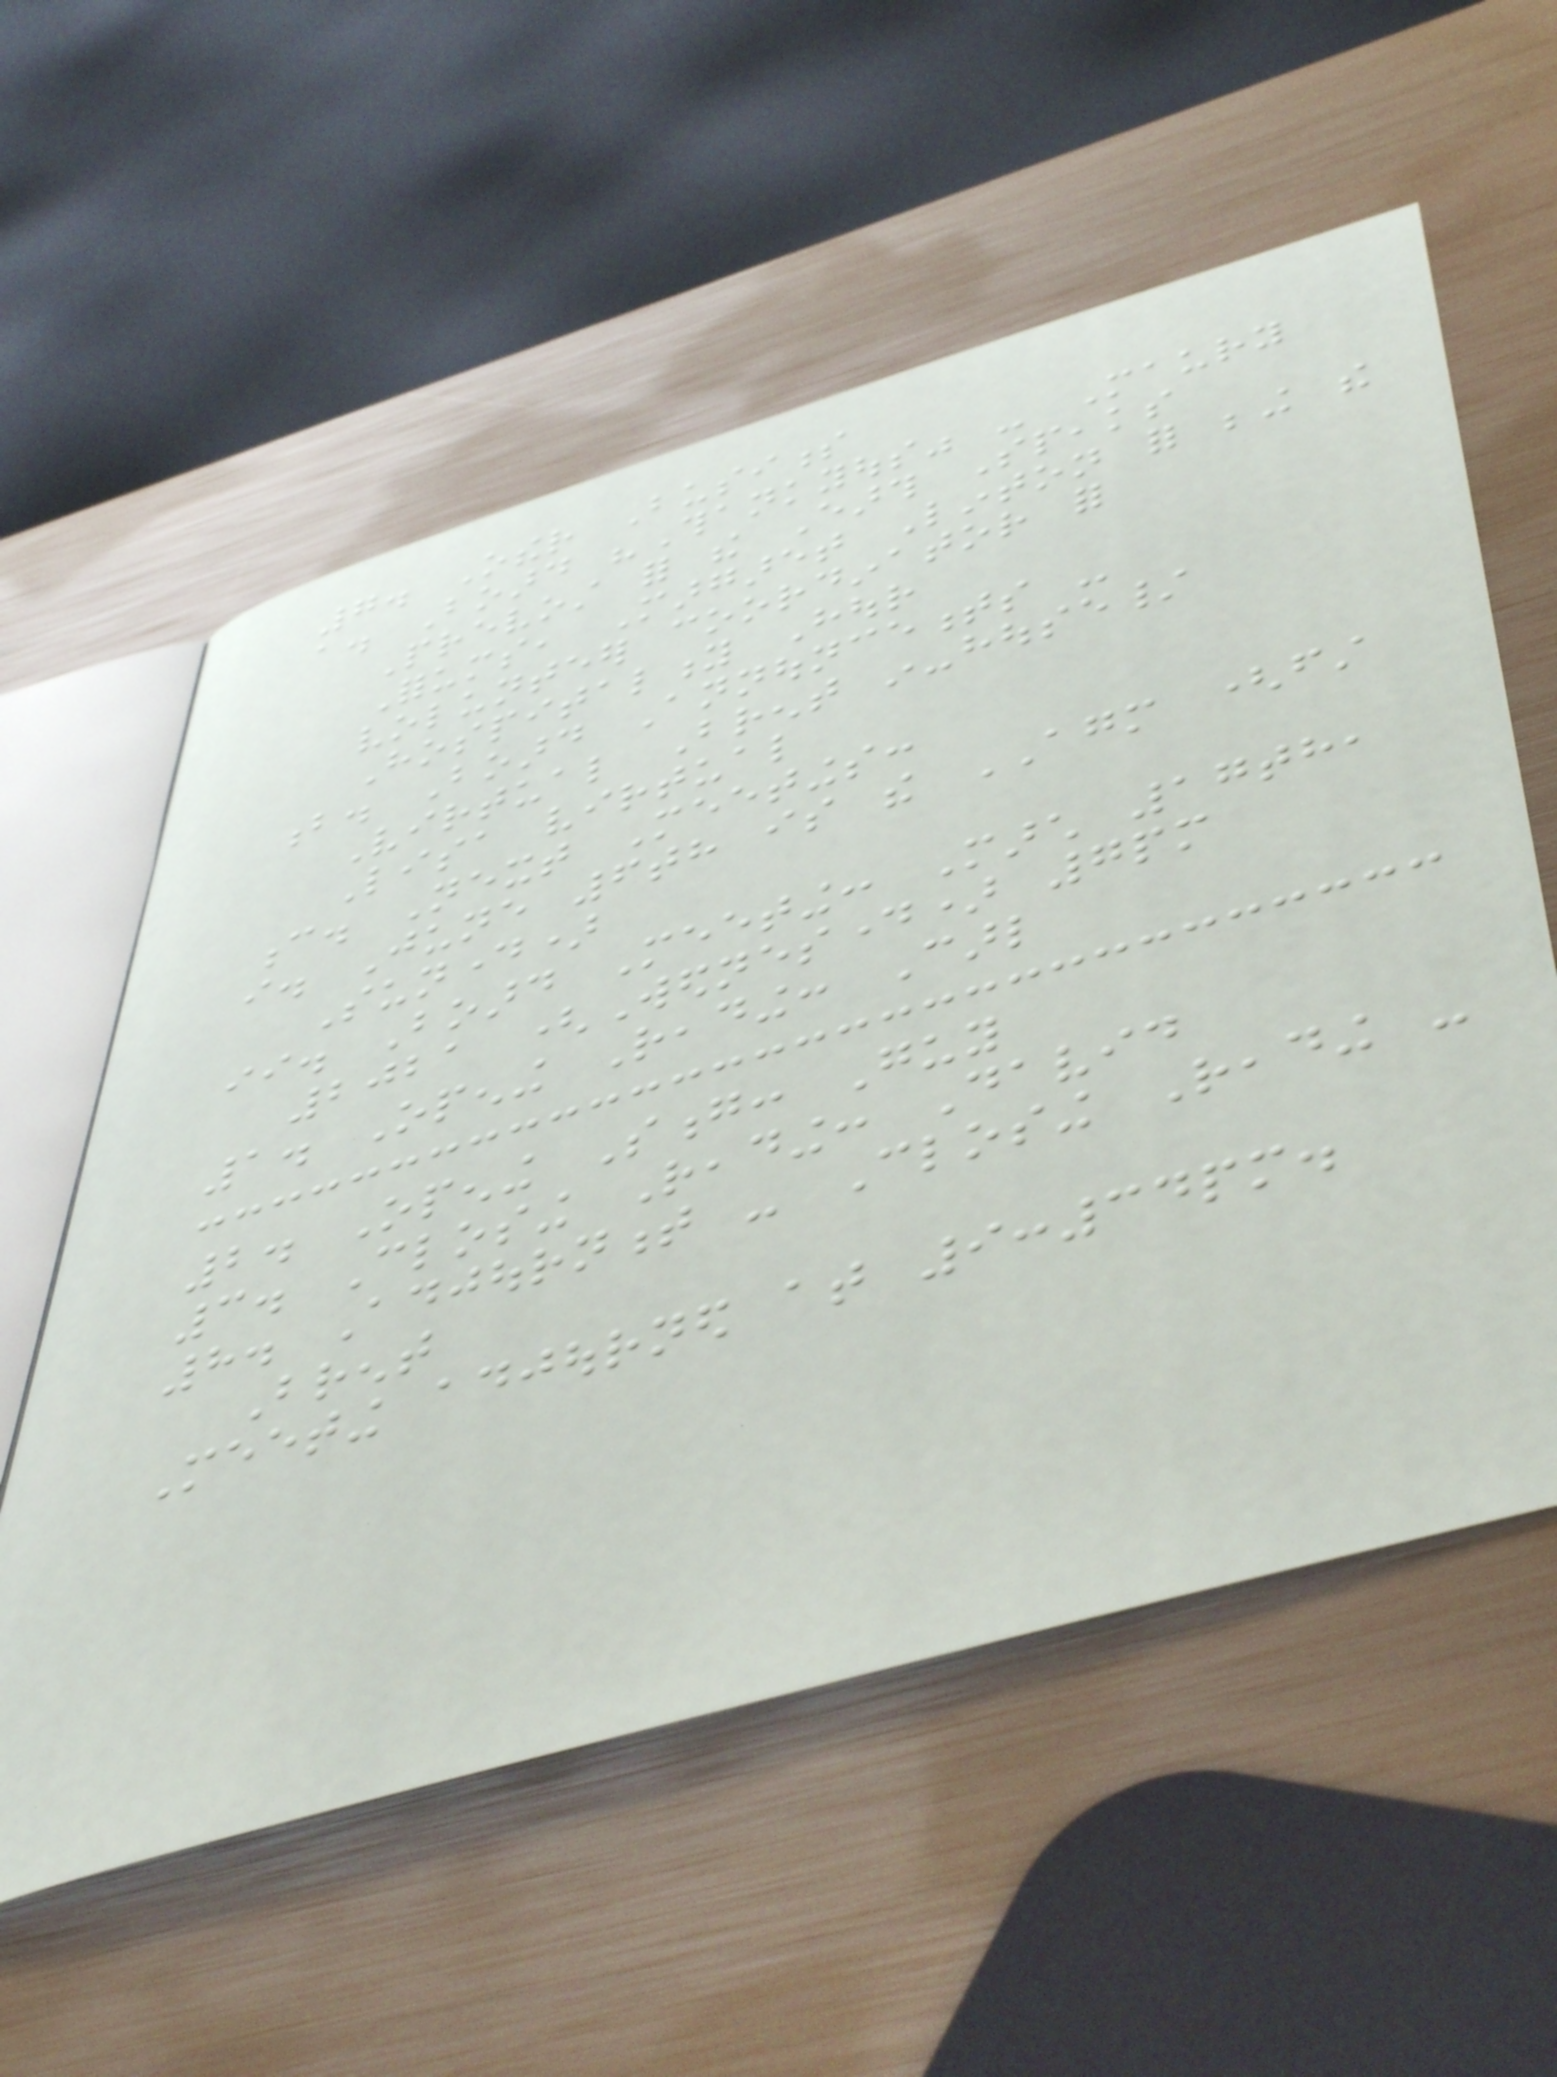7. Other Business
a. Board "Thankyous" - Maury
Prevost for the Earth Speaks
Forums, Margaret Linton for being the
volunteer coordinator for
Hospitality Hour
b. Board Announcements -
Virtual Brent in-house/
Lisa virtual
c. Next Meetings:
i. June 6th is the AGM (first
Sunday)
ii. Board Meeting: March 17th,
2021 (Wednesday) 7pm
1. Opening Reading: Carl
2. Opening Song: Guy
3. Closing Reading: David
8. Adjournment - Closing Reading -
Brent
Meeting adjourned at 9:34pm.
